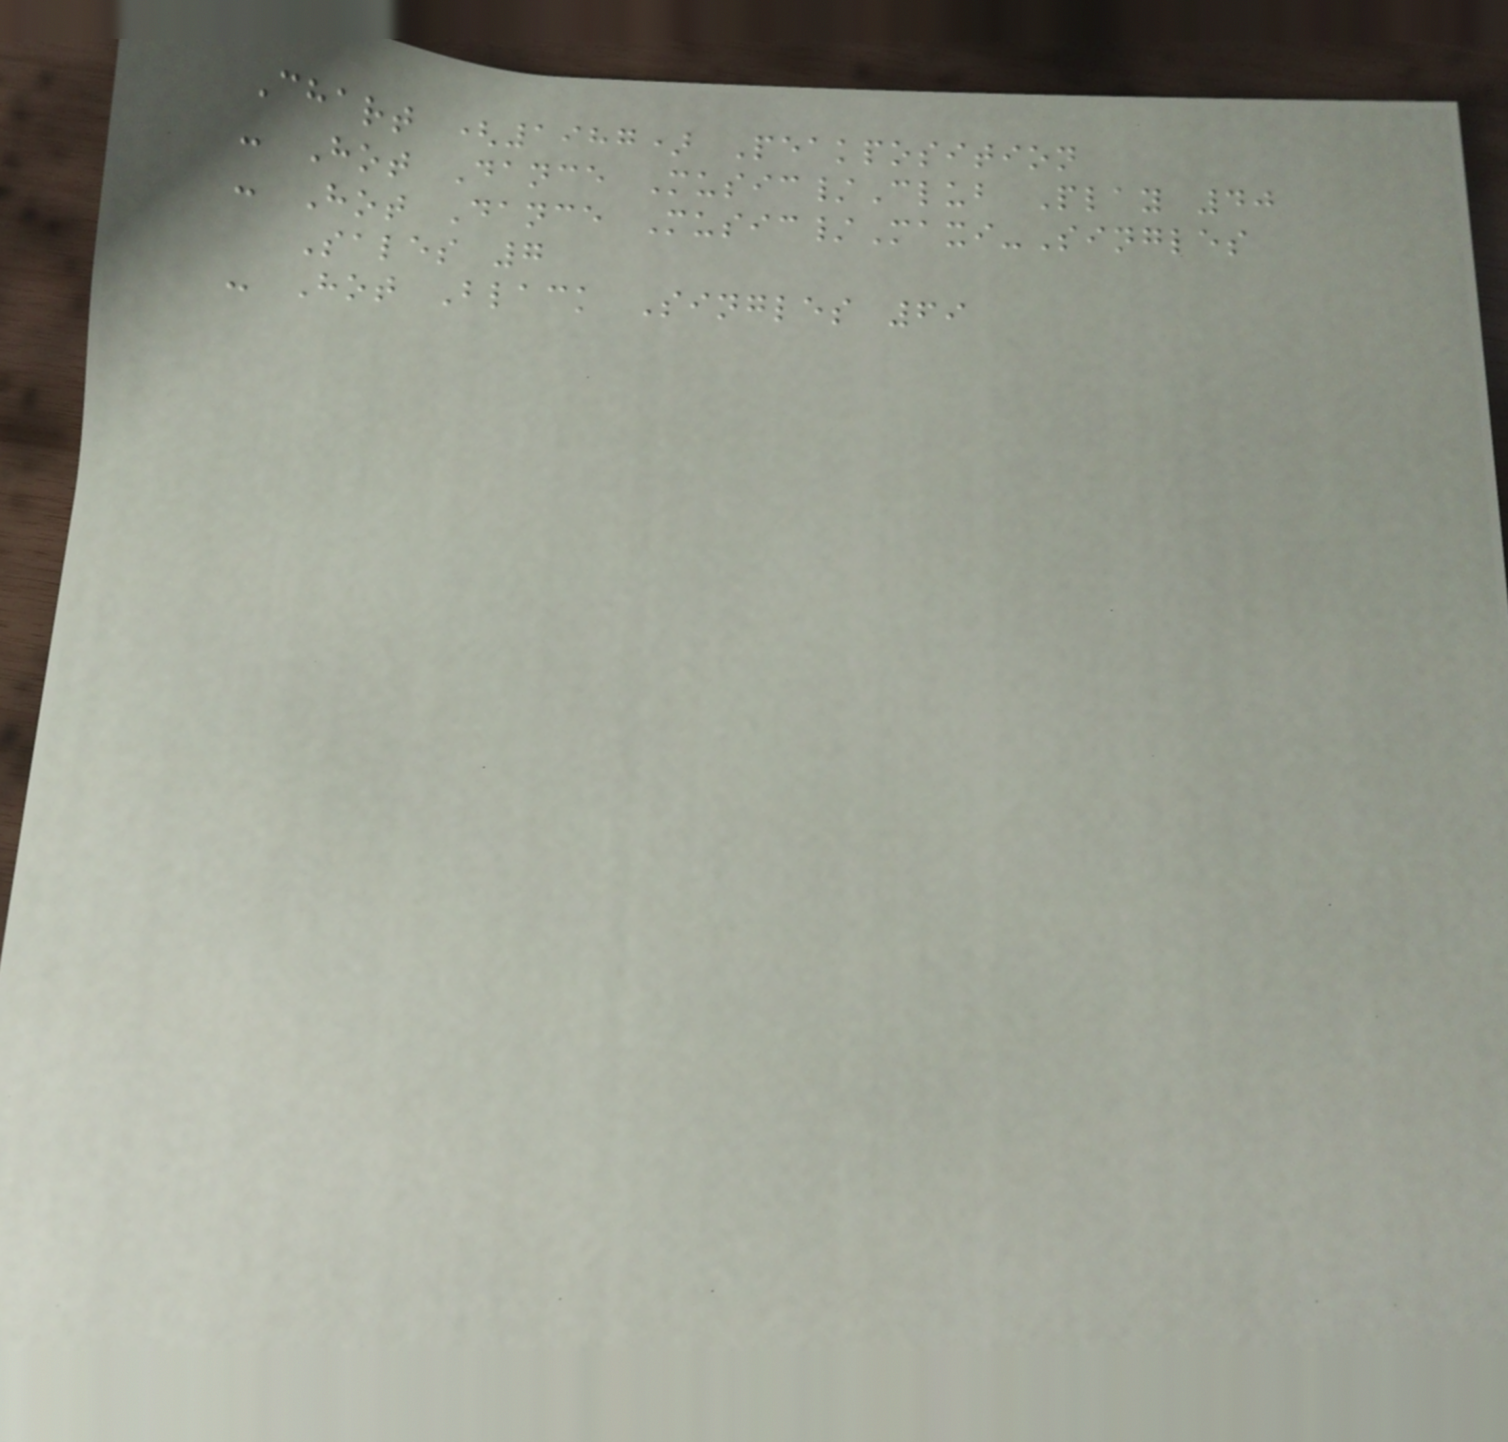Chart (1987) Peakposition
- Hot Dance Music/Club Play 40
- Hot Dance Music/Maxi-Singles
Sales 7
- Hot Black Singles 69
